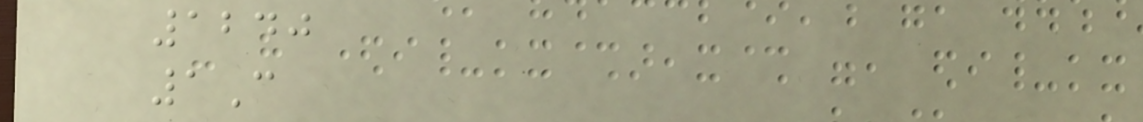1240
1C
